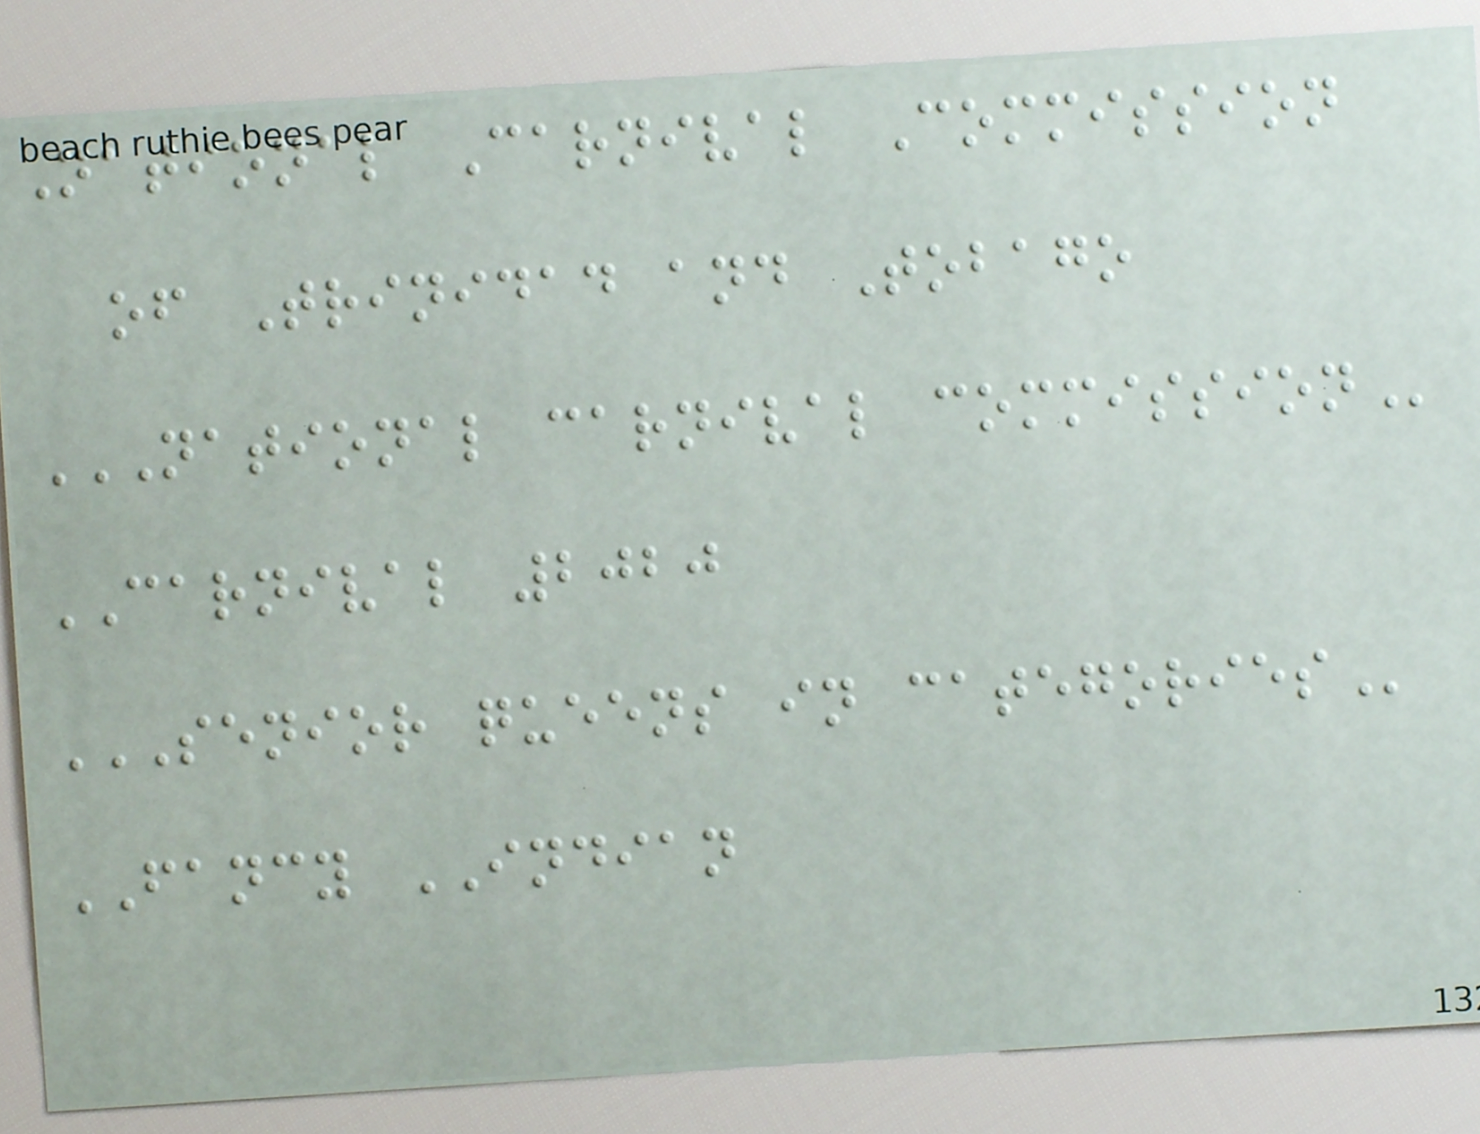National Carnival Commission
of Trinidad and Tobago
NATIONAL CARNIVAL COMMISSION
CARNIVAL 2020
SENIOR QUEENS IN CATEGORIES
FANCY INDIAN
